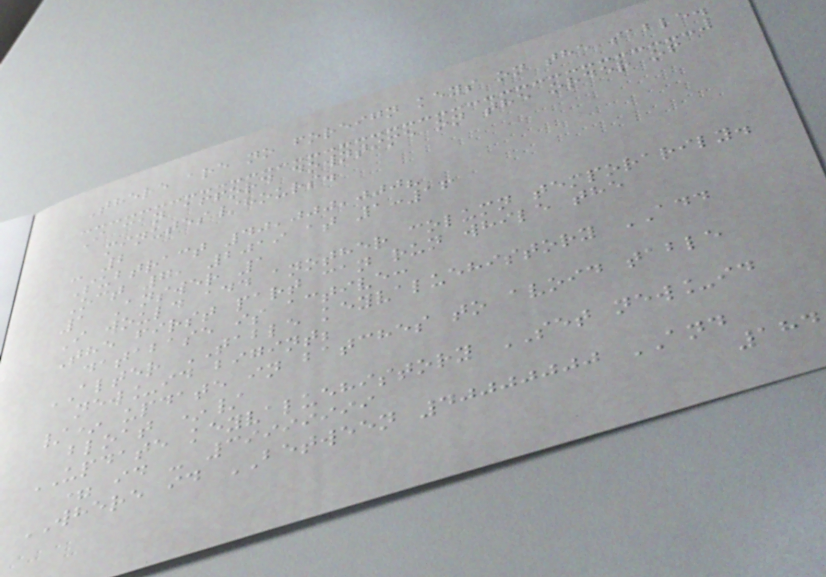There are no foreign keys on the table.
I can afford downtime on the order of
minutes/hours.
- 2
Subtract 40,000,000?
Oct 7, 2019 at 1:16
1 Answer 1
I would add another column temporarily.
The first part can run while the
database is active:
ALTER TABLE keyvaluehistory ADD
new_id bigint;
/* update in batches to avoid table
bloat */
UPDATE keyvaluehistory SET new_id
= id - 39999999
WHERE id BETWEEN 40000000 AND
184
